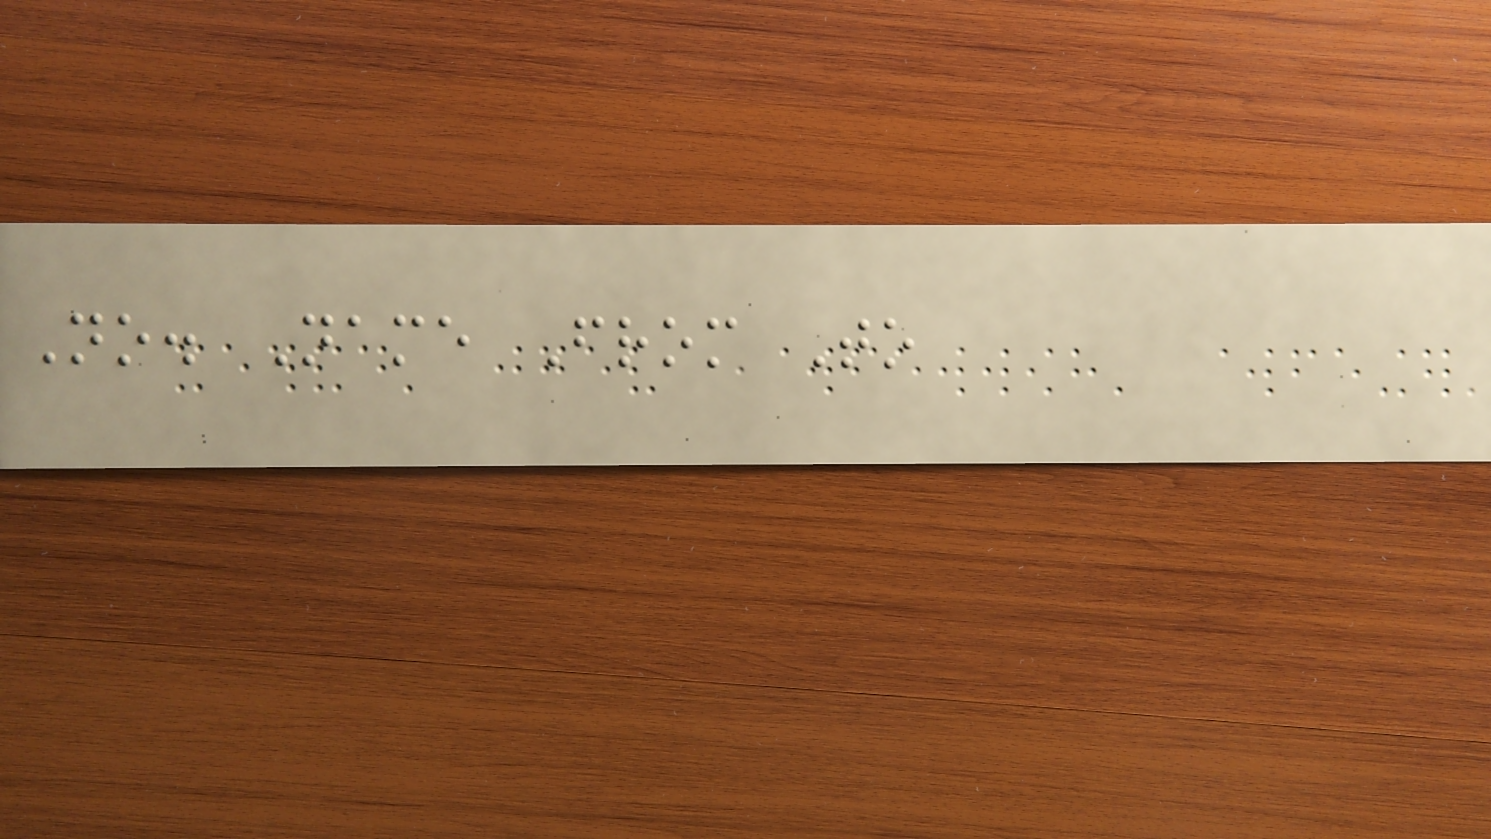No. Name From To
